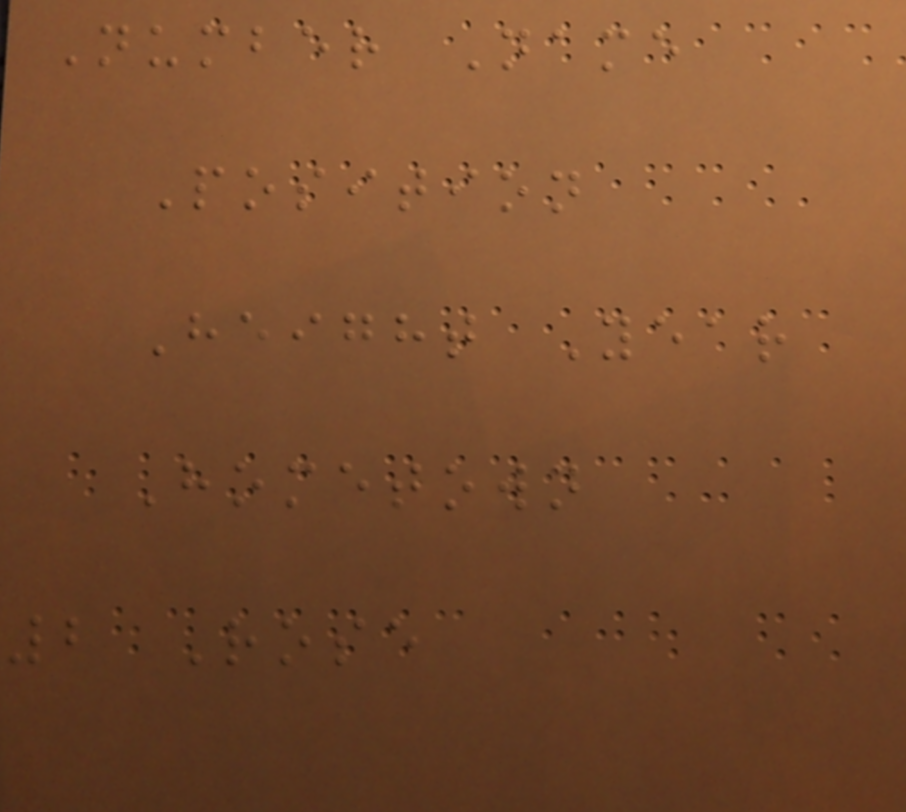Number Name
Position
Height Year
Hometown
2 Rose
